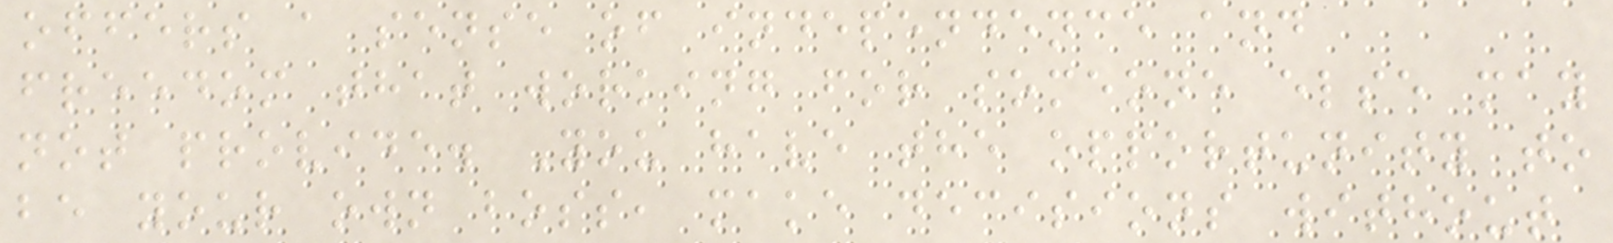offers a sense of independence and
freedom that working for someone else may
not provide. You have the opportunity to
be your own boss, make decisions without
